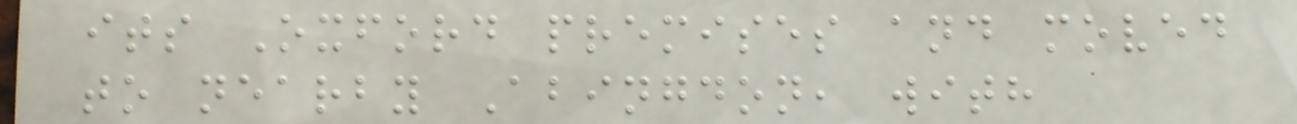its Oxford premises and moved
to nearby Abingdon, with
